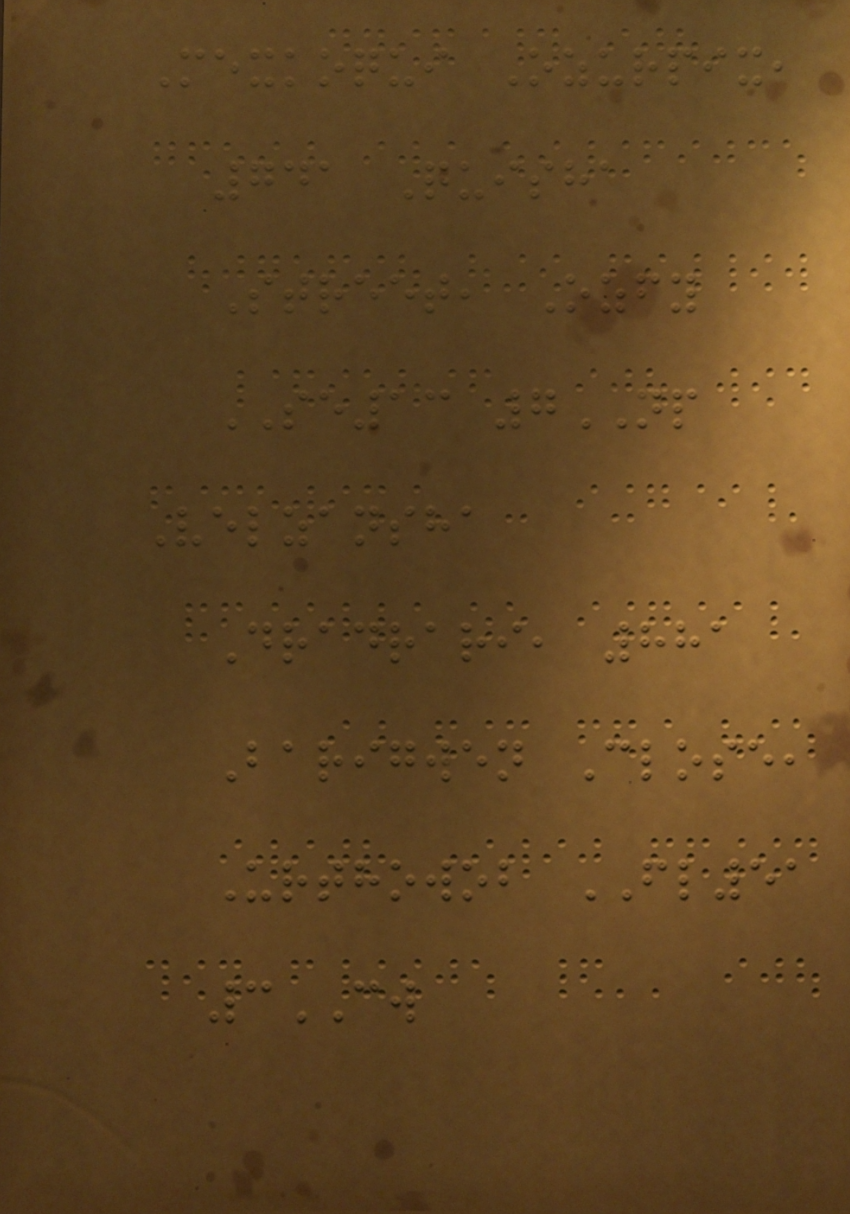Mexkoqui Ozurpix,
741 Quisha
Street, Ozfy
SE13 7NP
Velzansha
Dradrari, 881
Barigwen Close,
Urthowob FL51
3CW
